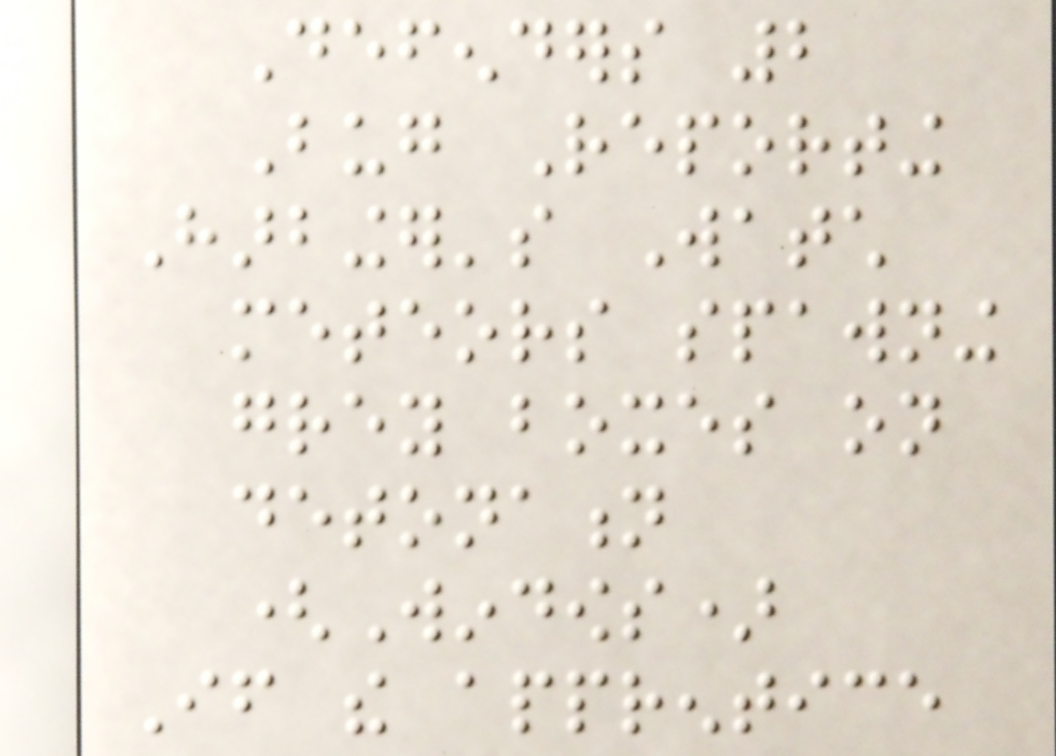Defenders 2
Bug Reporting
Harbinger's Watch
meteors spawning
grey boxes on
detonation
(Windows)
If the apprentice
